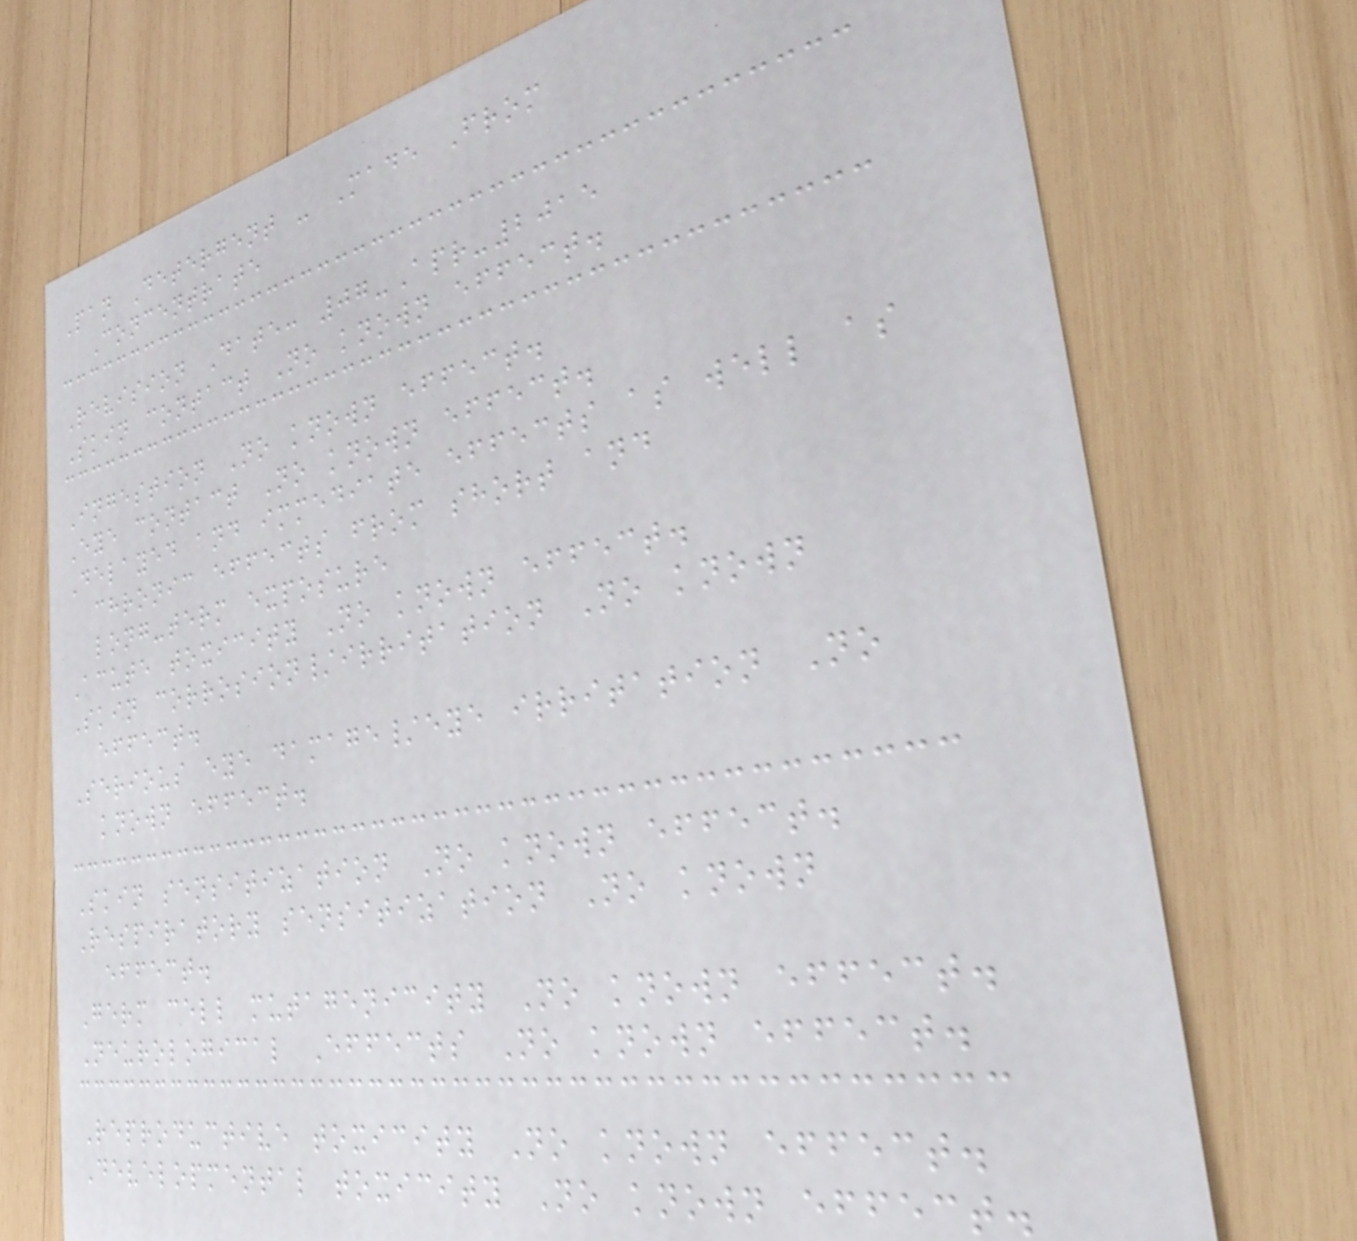Pan Detergent - Made From
Concentrate
Revision Date: 07-Apr-2015
Skin contact No known effect.
Ingestion No known effect.
Eye contact No known effect.
Delayed and immediate effects as well as
chronic effects from short and
long-term exposure
Acute toxicity No known effect.
Skin corrosion/irritation No known
effect.
Serious eye damage/eye irritation No
known effect.
Skin sensitization No known effect.
Respiratory sensitization No known
effect.
Germ cell mutagenicity No known effect.
Neurological Effects No known effect.
Reproductive toxicity No known effect.
Developmental toxicity No known effect.
